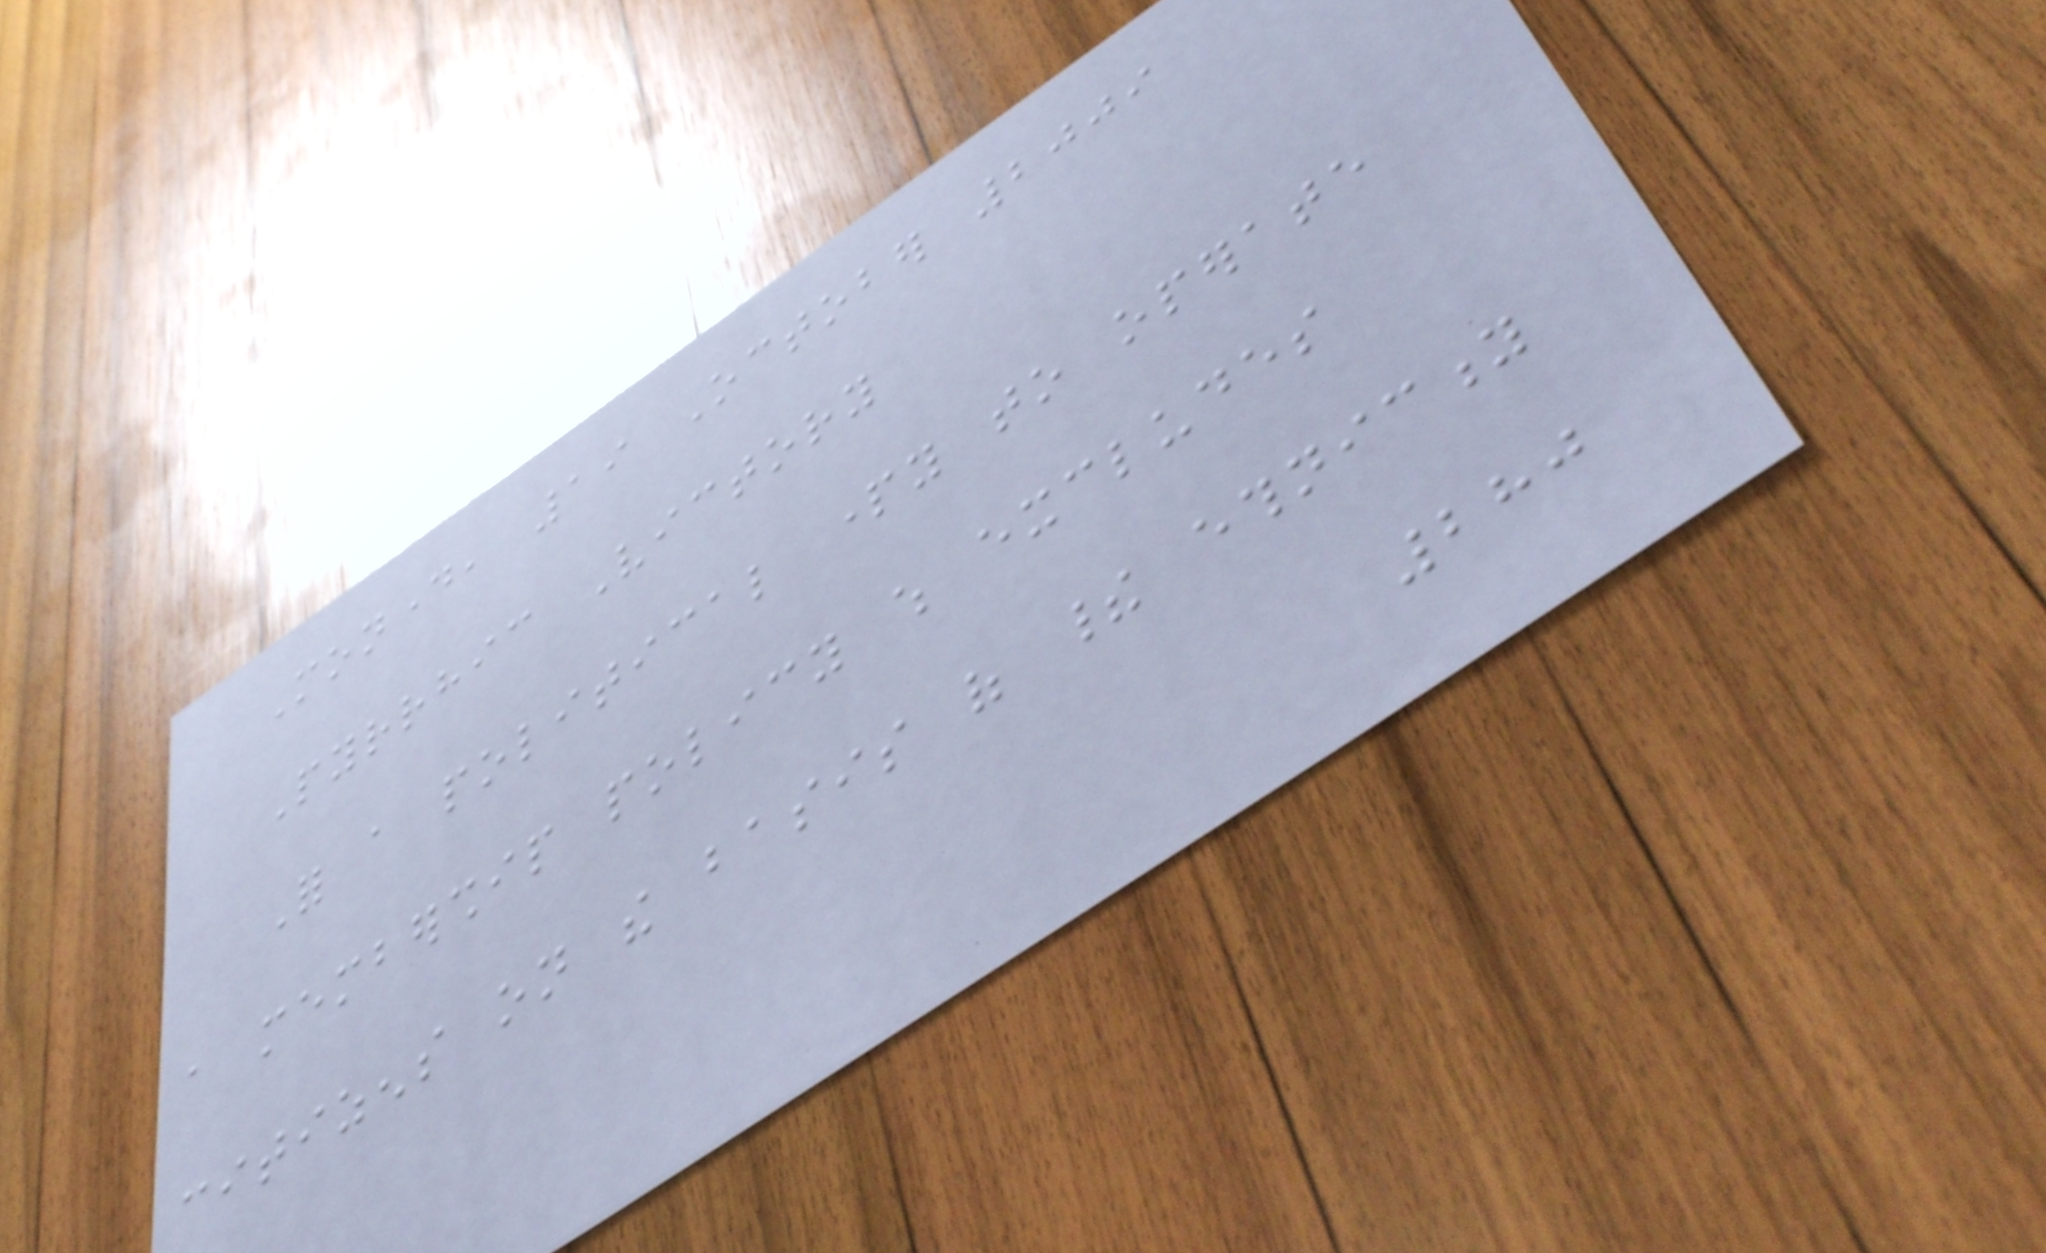Monday, 19 October 2009
Pyrrhic Victory
For a political party to operate
a membership policy which excludes
citizens on the basis of their ethnicity
280
